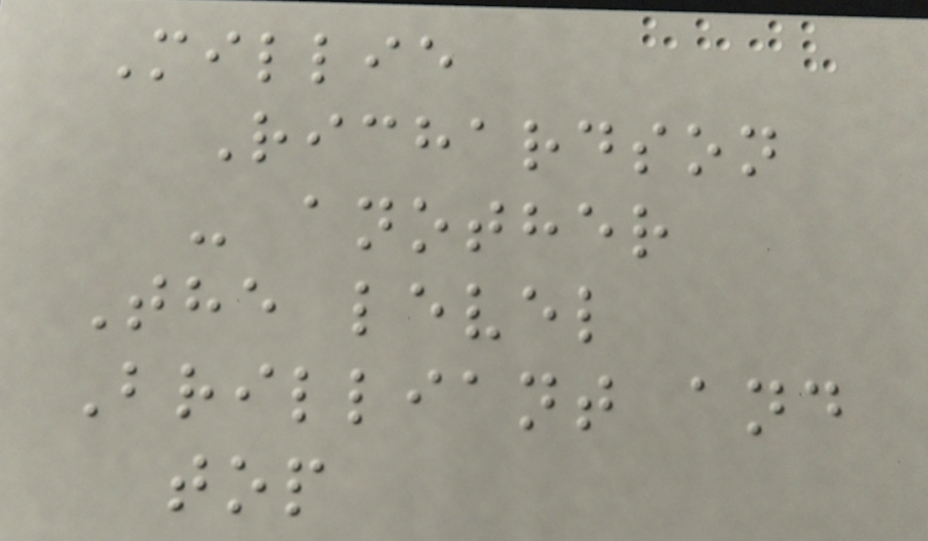Millie
Richardson
- another
The level
Brilliant and
top
